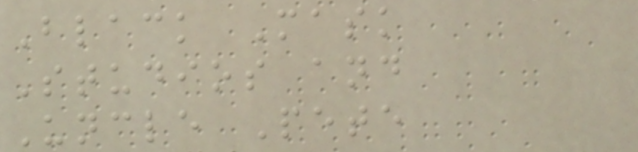Black Mask
Studios and
Uncle Pete
